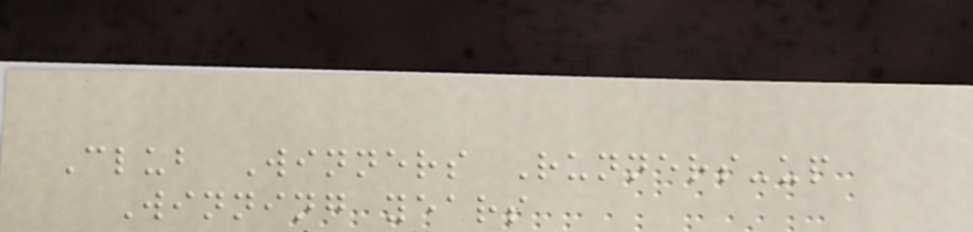Club Winners Runners-up
Winning years
